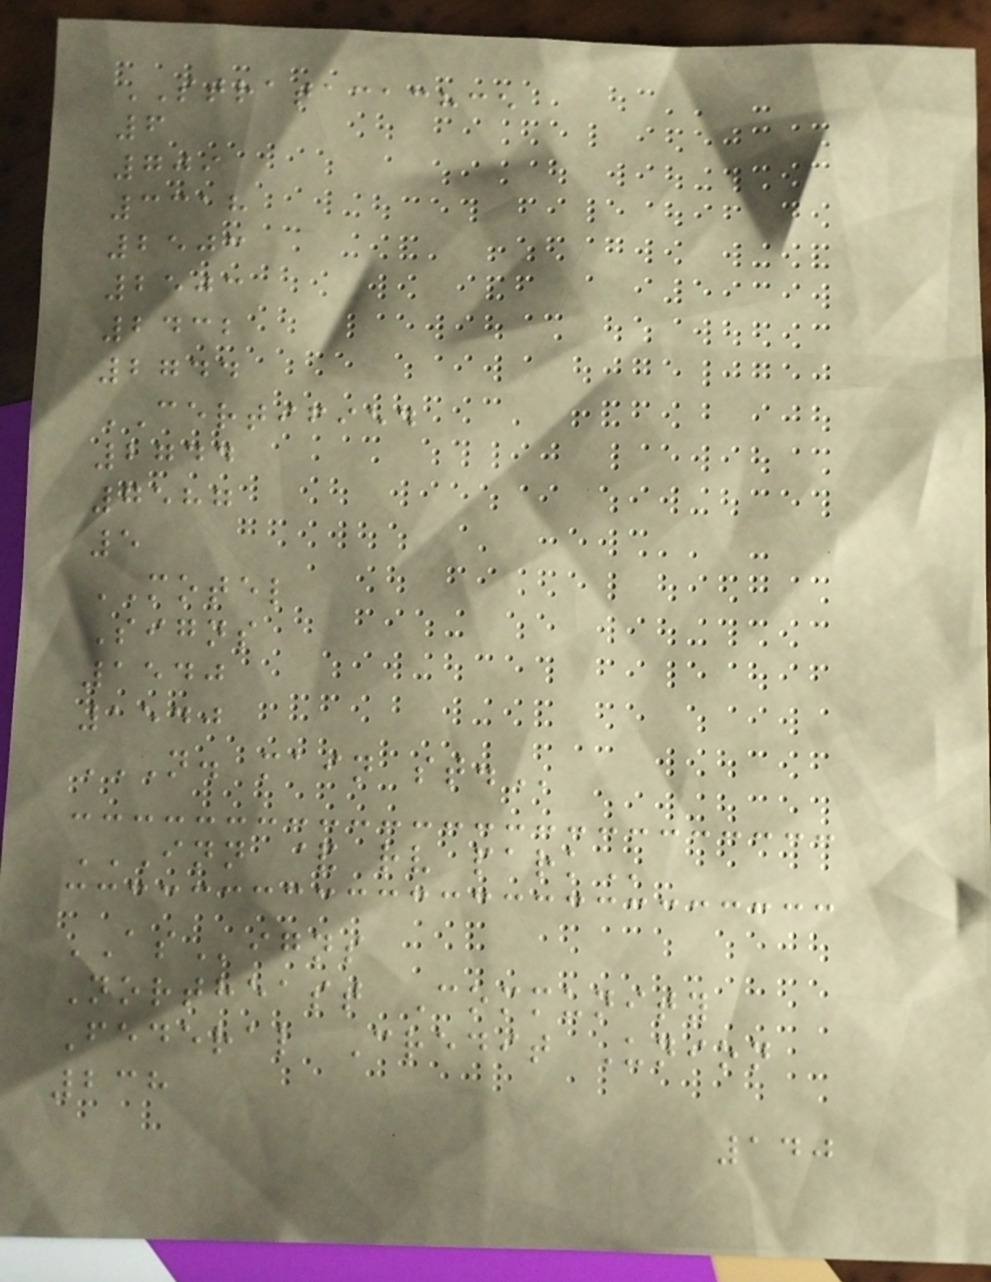STRATACACHCE
6
709
3318
2503
2503
2432
2744
CERTIFIED
2744
7587
5
MOTEL
Signs
1540
1540
N. MAIN ST.
INN & RV PARK
ASigns
Northeast Community
Federal Credit Union
238
140
